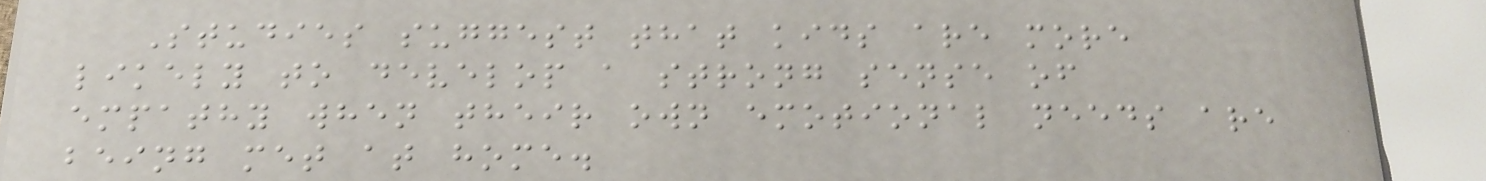Studies suggest that kids are more
likely to develop a strong sense of
empathy when their own emotional needs are
being met at home.
